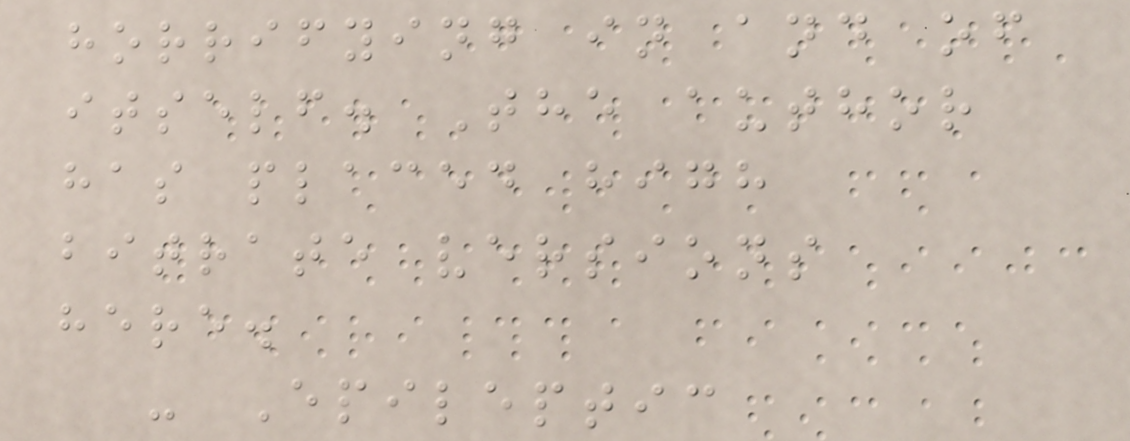horrifying in and of
itself. The author
has placed high
bitrate versions
here.
- Epileptic
